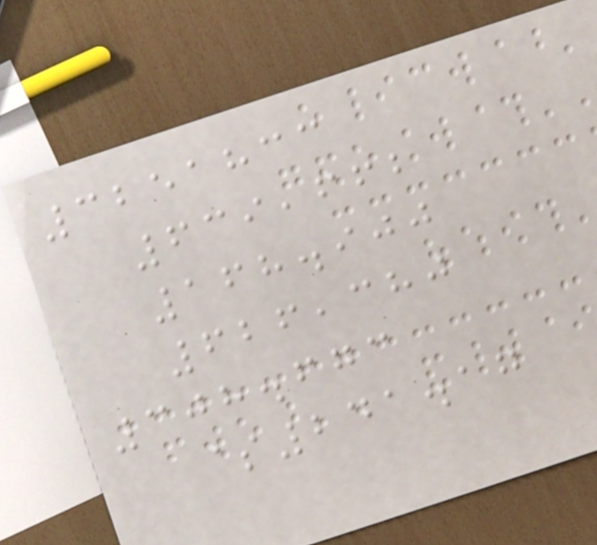3251833
639,662
168.900
626,380
308.673
$241.17
